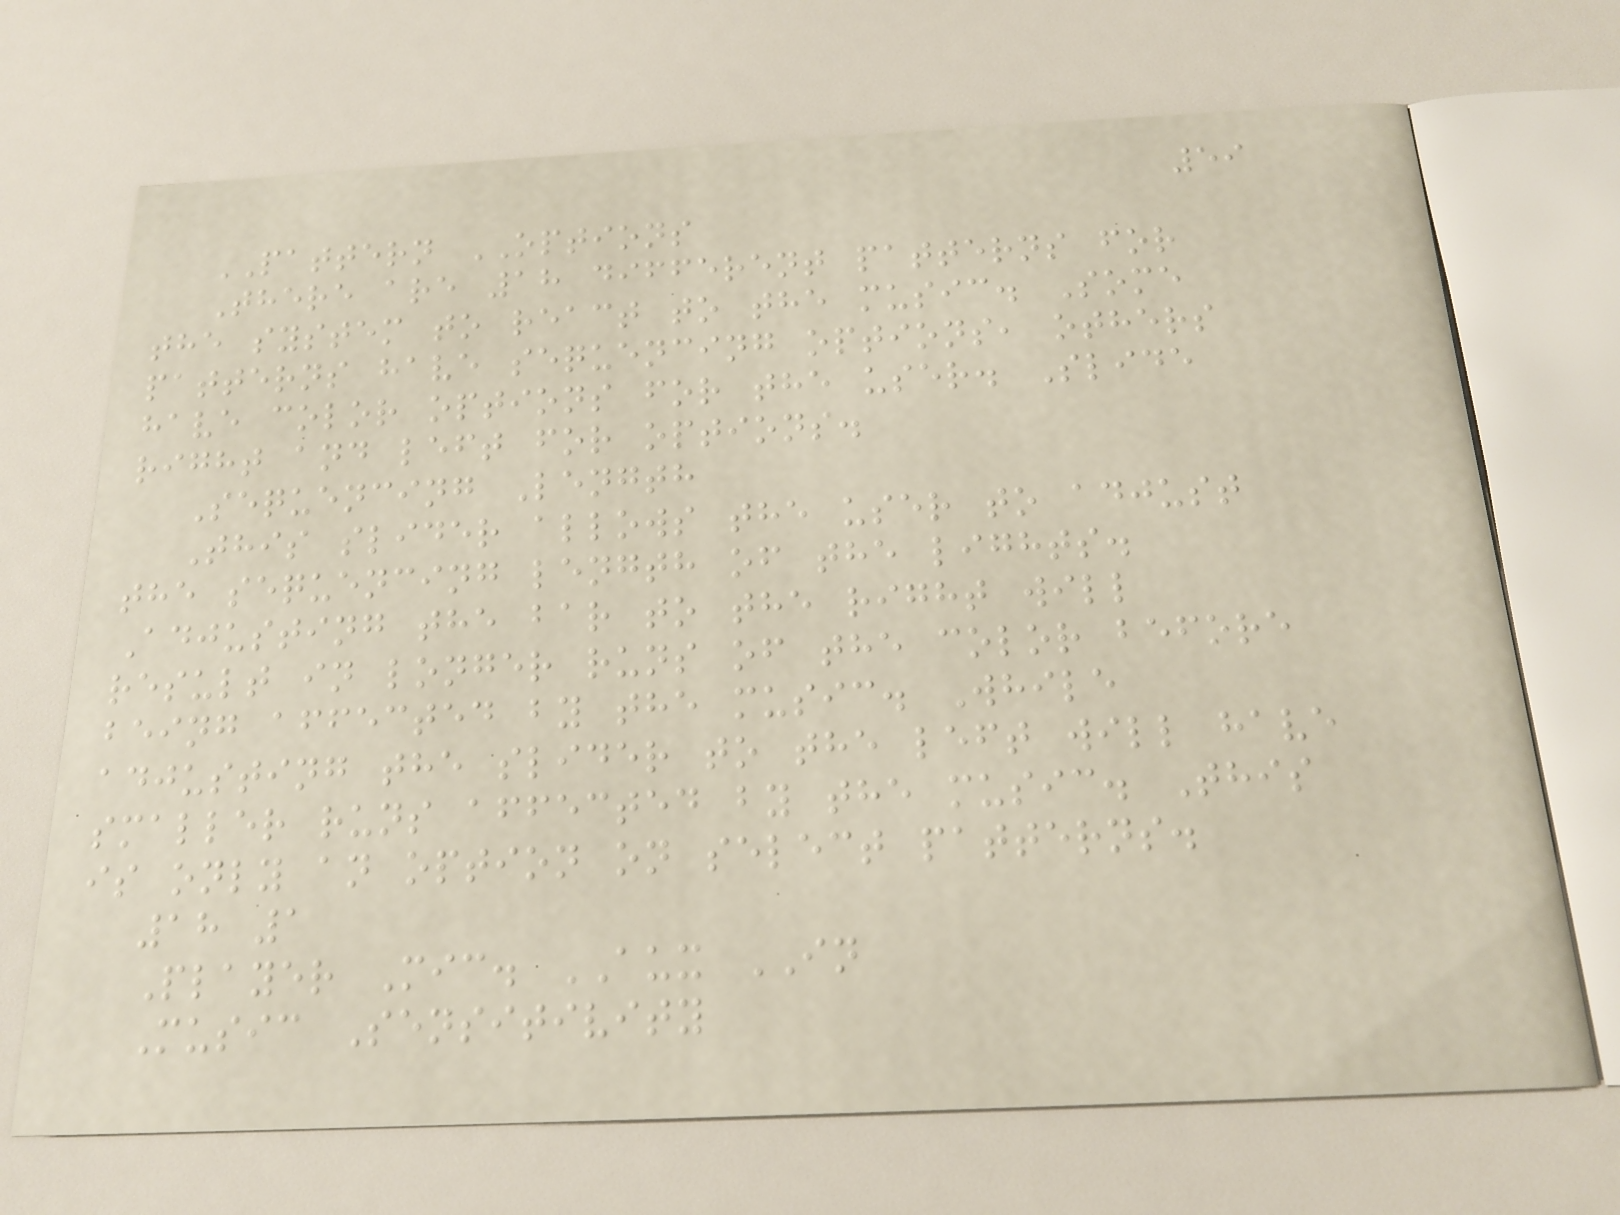59
PATTERN OPTIONS
There are 18 different patterns for
the system to react to the music. Some
patterns have sequencing options, others
have color options for the user. Slide
right and left for options.
Sequencing Length
This slider allows the user to adjust
the sequencing length of the lights.
Adjusting the bar to the right will
result in longer runs of the color before
being affected by the music. While
adjusting the slider to the left will have
smaller runs affected by the music. This
is only an option on select patterns.
18 1
Player Mic. AUX IN
Music Sensitivity
